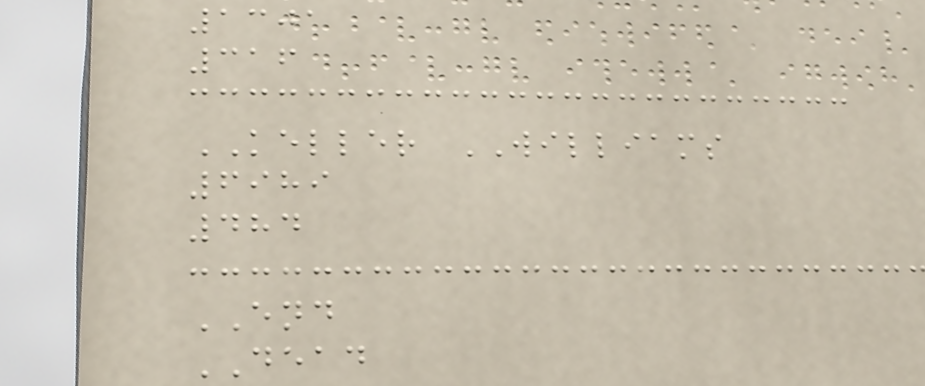1301
316
KELLER WILLIAMS
6989
484
END
DEAD
